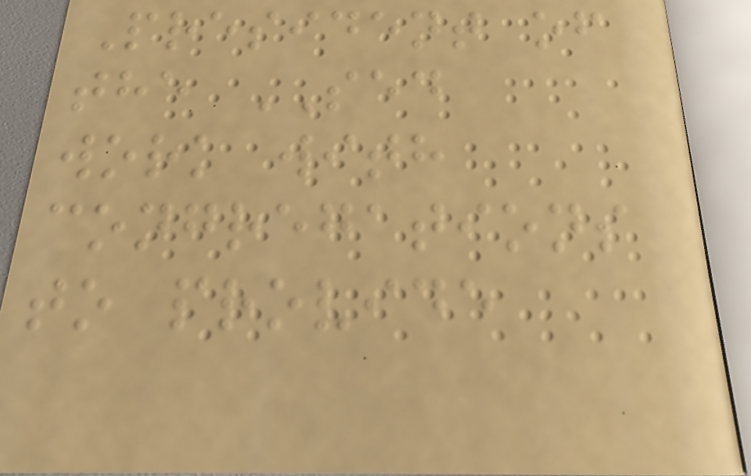President of
the SED
work with
congregations
to provide
